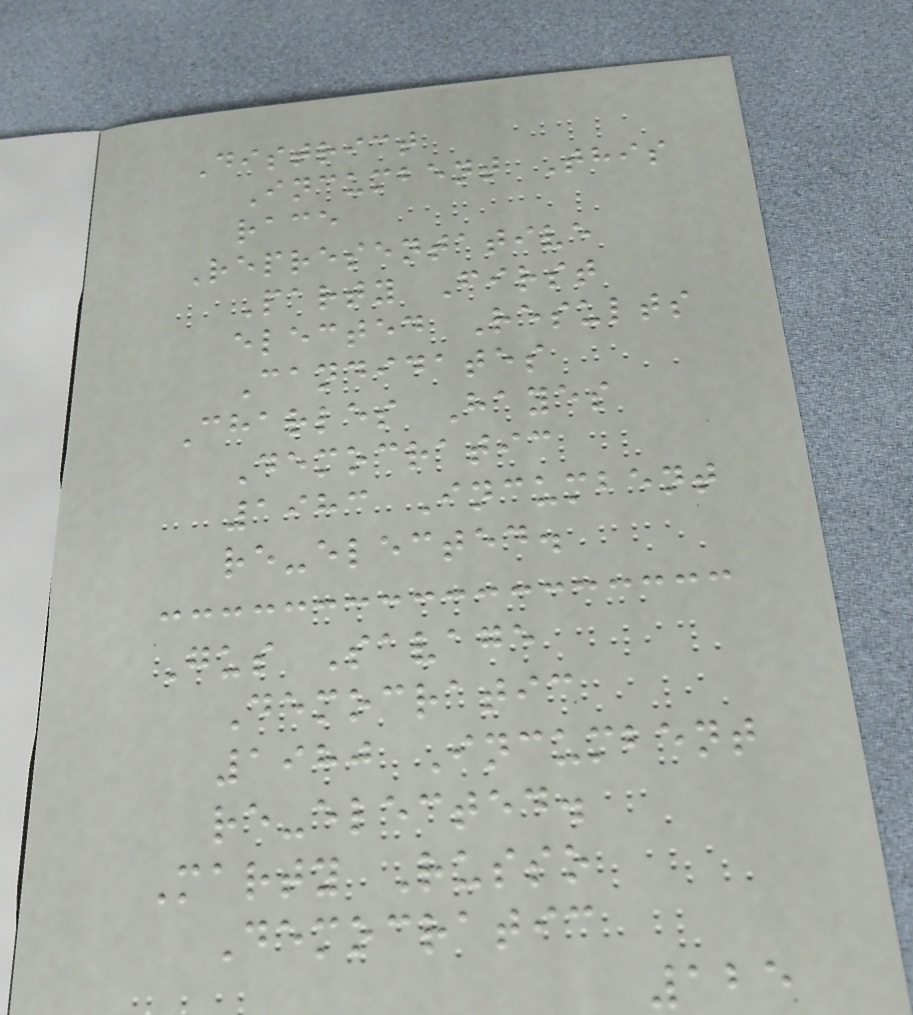District
Incumbent This
race
Representative
Party First
elected Results
Candidates
Charles Hayes
Democratic
1983 Incumbent
re-elected.
Gus Savage
Democratic
1980 Incumbent
re-elected.
Marty Russo
Democratic
125
